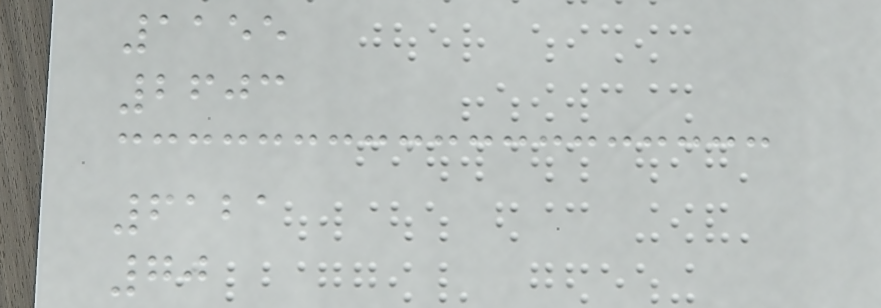1155
2603
6121
70
